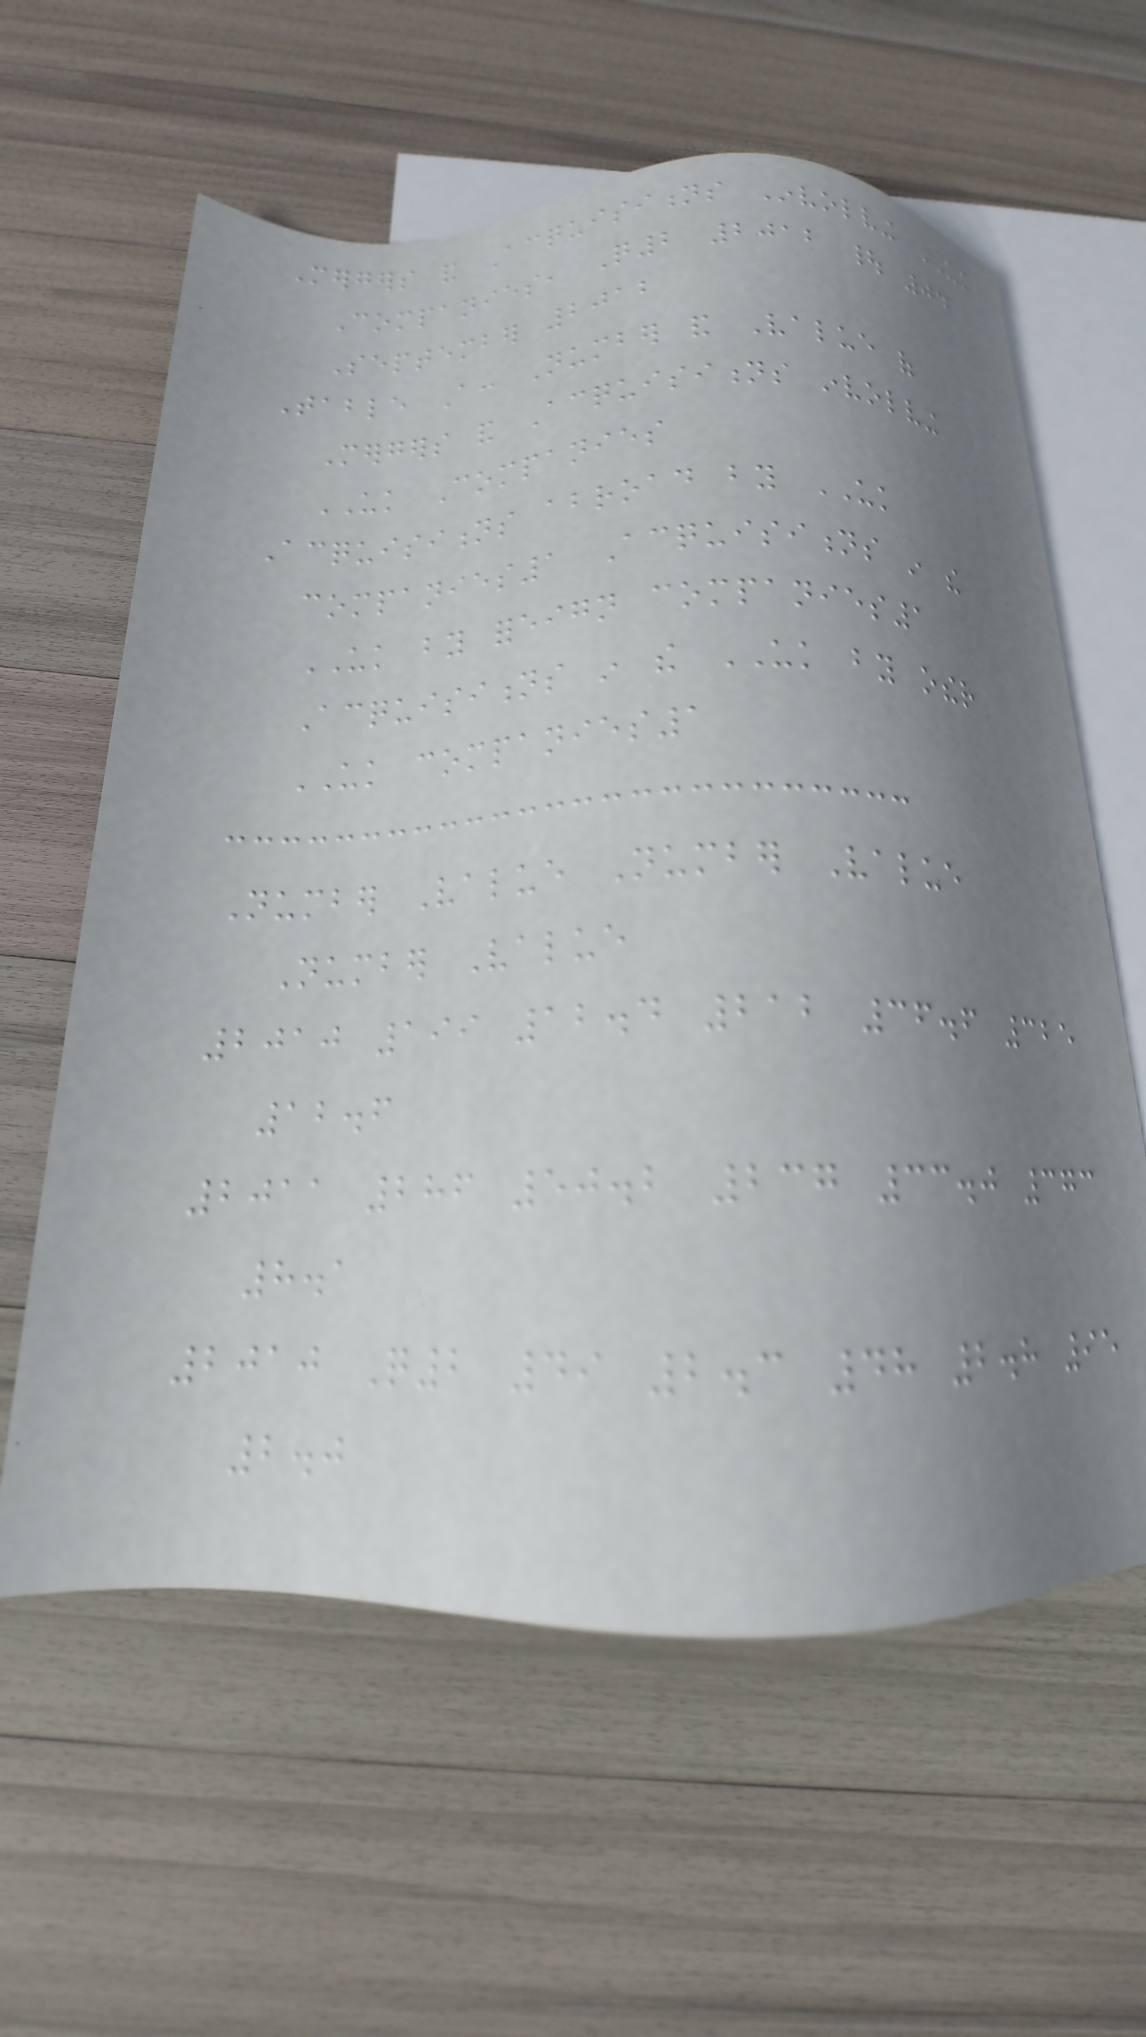Mergers and Acquisitions Involving UK
Companies, Q2 2012 | 04
September 2012
Table A: Number and Value of
Mergers and Acquisitions involving
UK Companies
Acquisitions abroad by UK
companies1 Acquisitions in the
UK by foreign companies1
Acquisitions in the UK by other
UK companies1
Number Value Number Value
Number Value
2010 199 12.4 212 36.6 325
12.6
2011 286 50.2 237 33.0 373
8.1
2010 Q2 49 2.3 48 2.8 95
2.0
